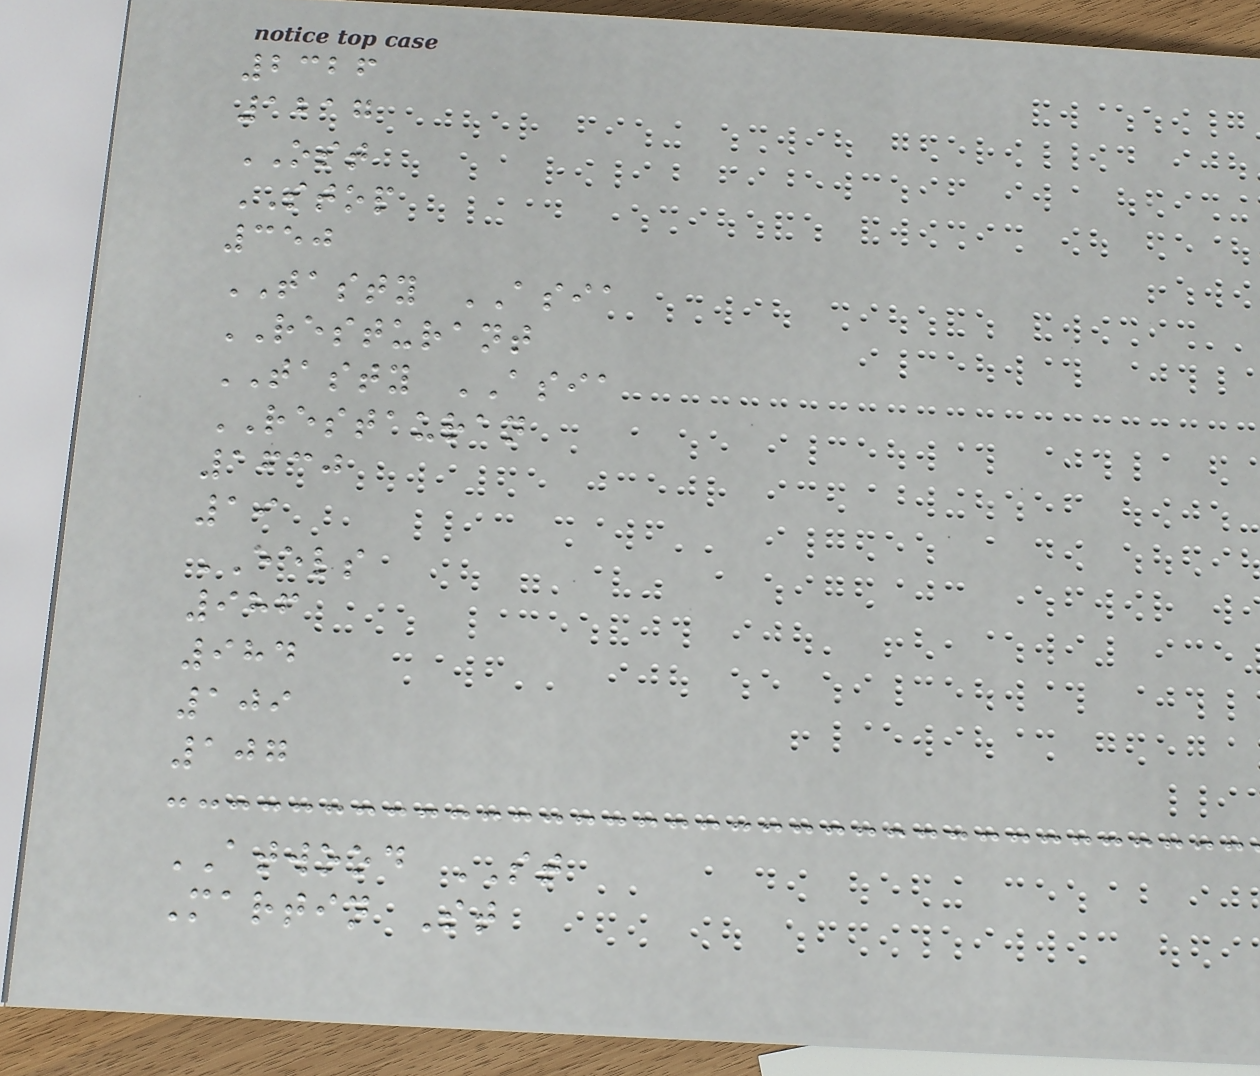2326
1217
OST
STOP
350
TASTY ASIA
RESTURANT
TASTY ASIA
RESTAURAN
1630
19
EELS
986
984
109
107
ATWOOD ST
Martin St
